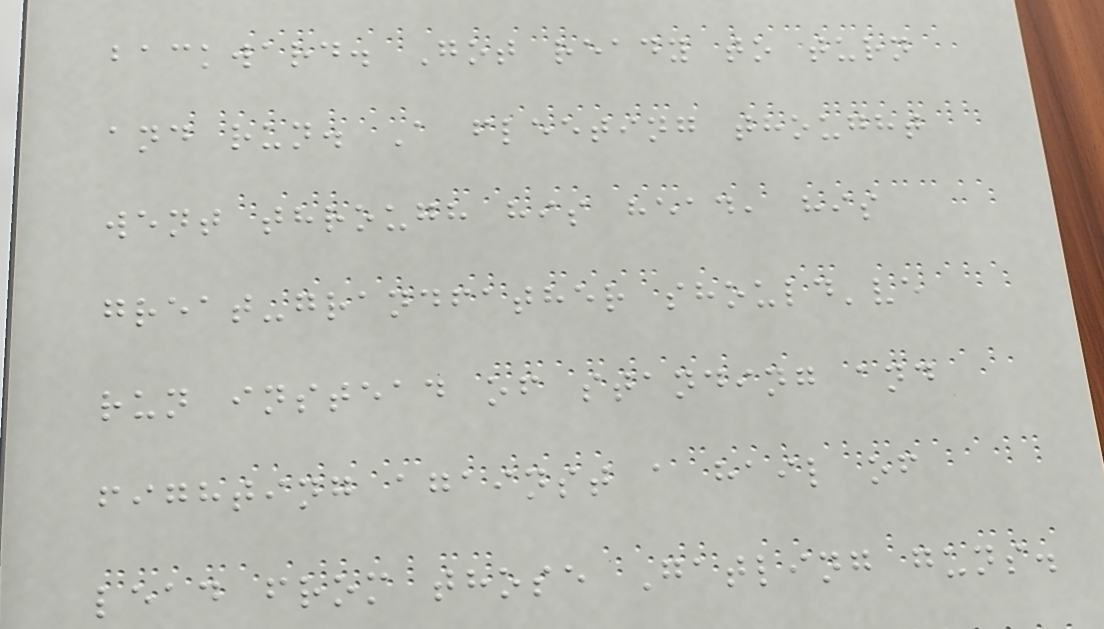backward. Got ready to turn
and run. A fleeting thought
went through his head, his
great-grandfather should've
run instead of standing and
fighting against a hail of
lead from those Gatling guns.
